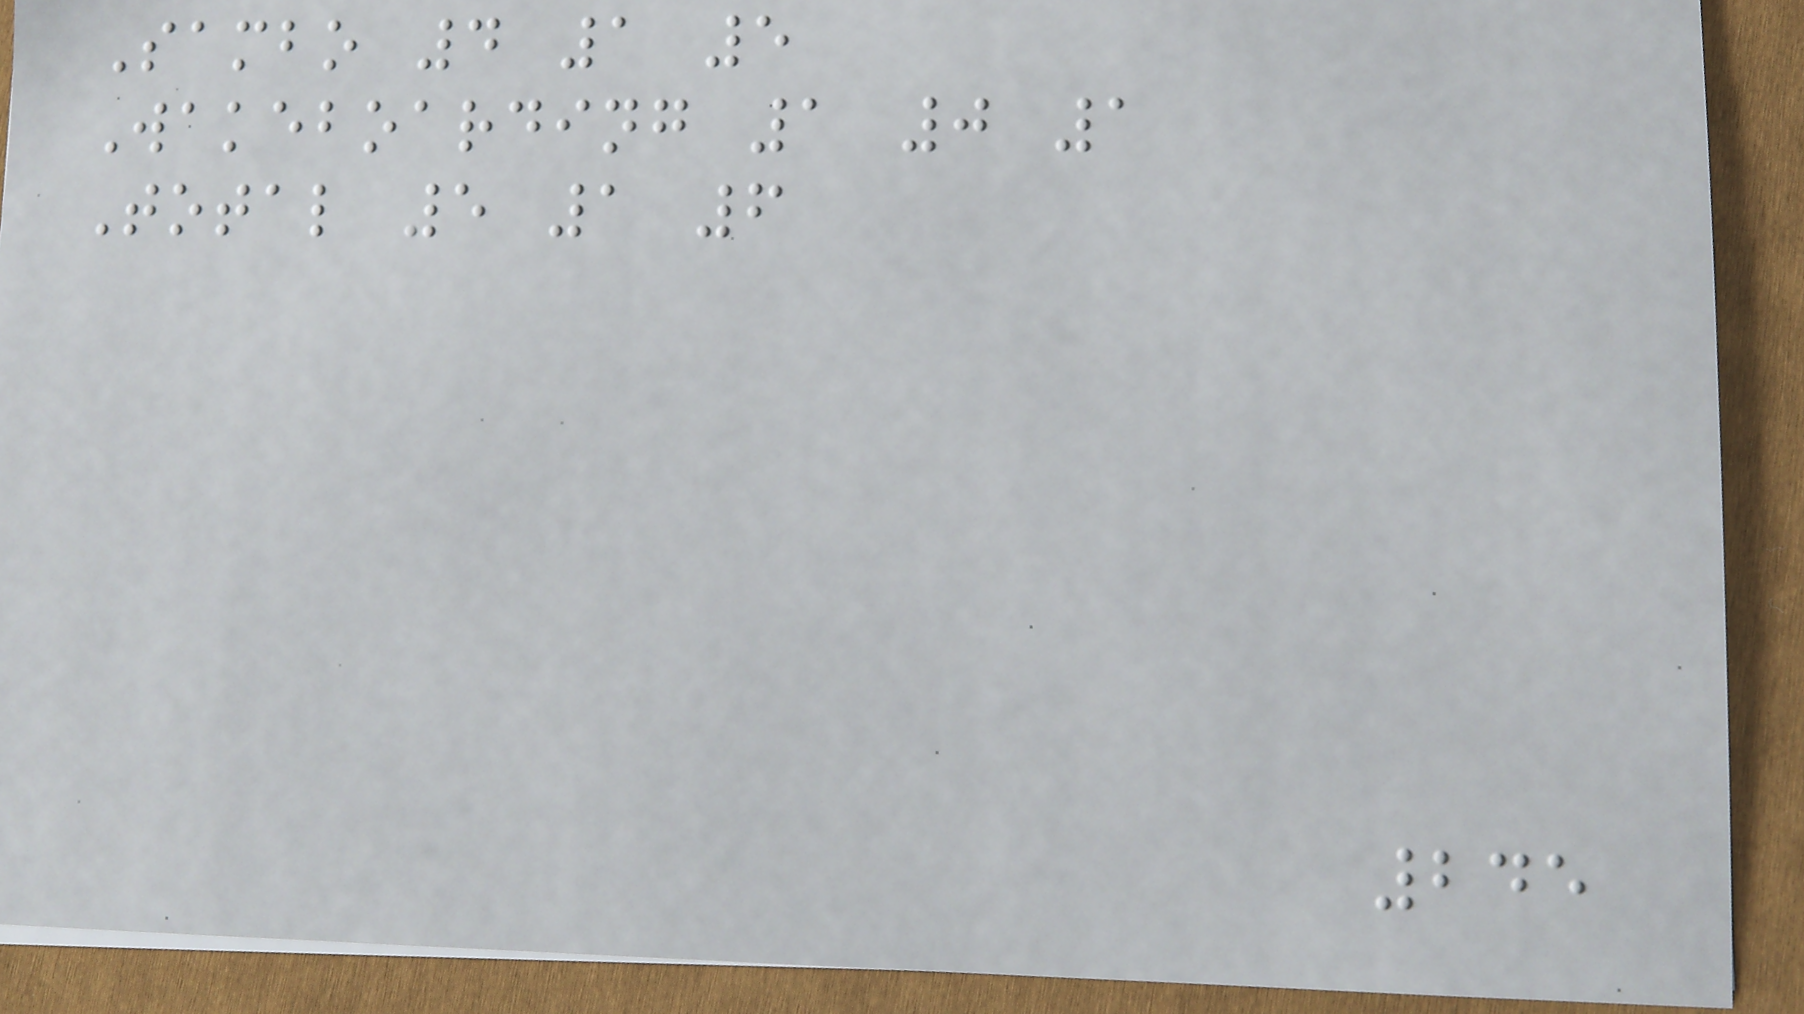Sambo 4 1 5
Wakeboarding 1 0 1
Total 5 1 6
245
